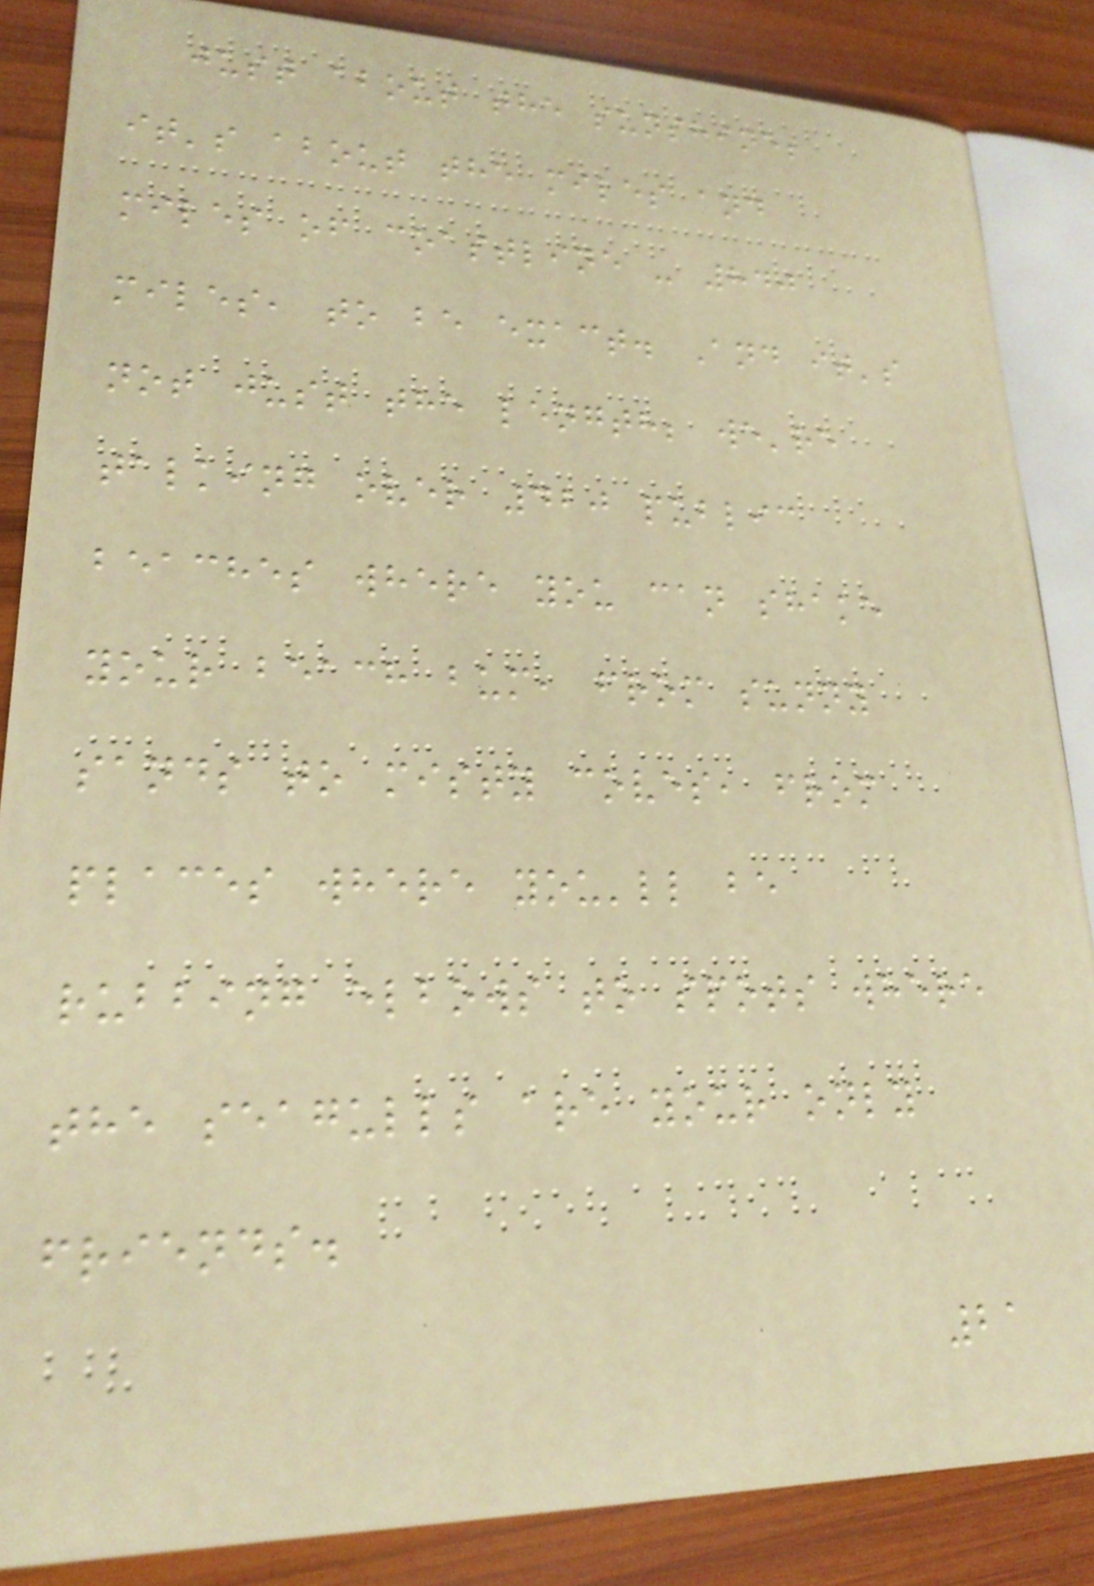just about the sunshine;
it's about the miles and
miles of coastline - 840
miles, to be exact. And it's
not just the length; we're
talking over 420 public
beaches where you can shake
your beach bum, from sunny
sands to misty coves, from
places where you'll be
rubbing elbows to spots where
the seagulls are your only
friends.
21
